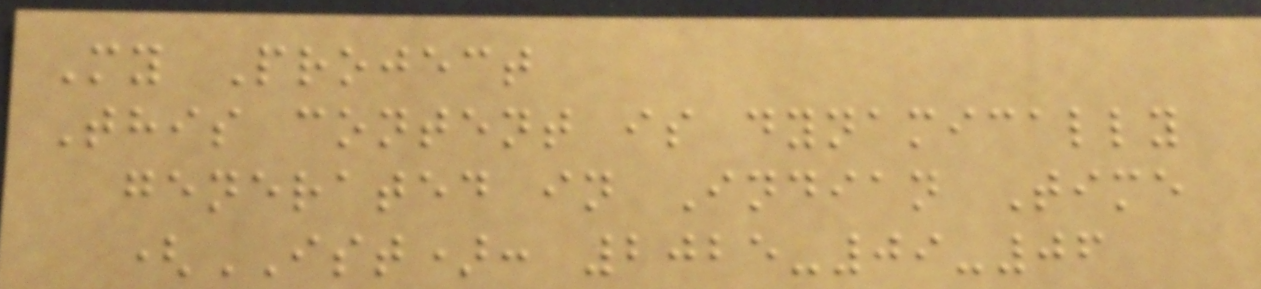My Project
This content is dynamically
generated in Indian Time
(IST): 2025-09-06
